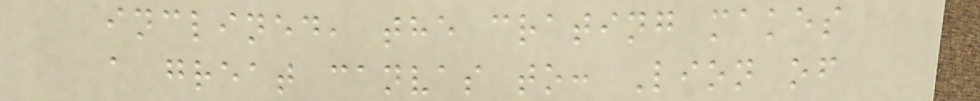inclined, the crating makes
a great canvas to: Lion of
